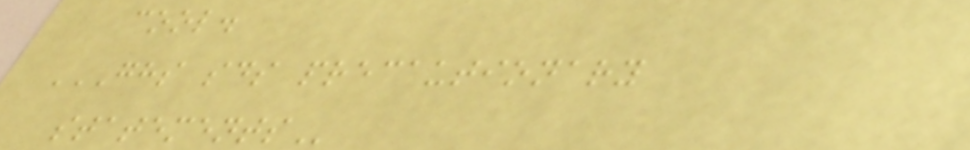cool.
GHS SDS PRECAUTIONARY
STATEMENTS
